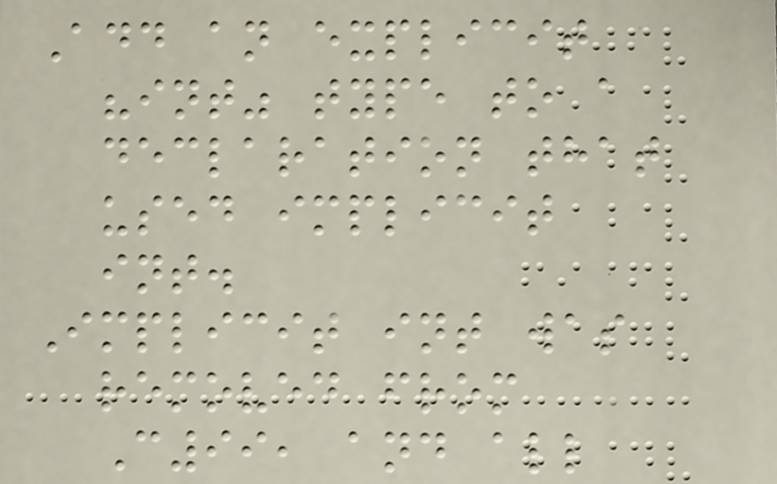Add an explicit
"int" type to a
declaration that
used implicit
int.
Implicit int was
removed from
C99, and all
